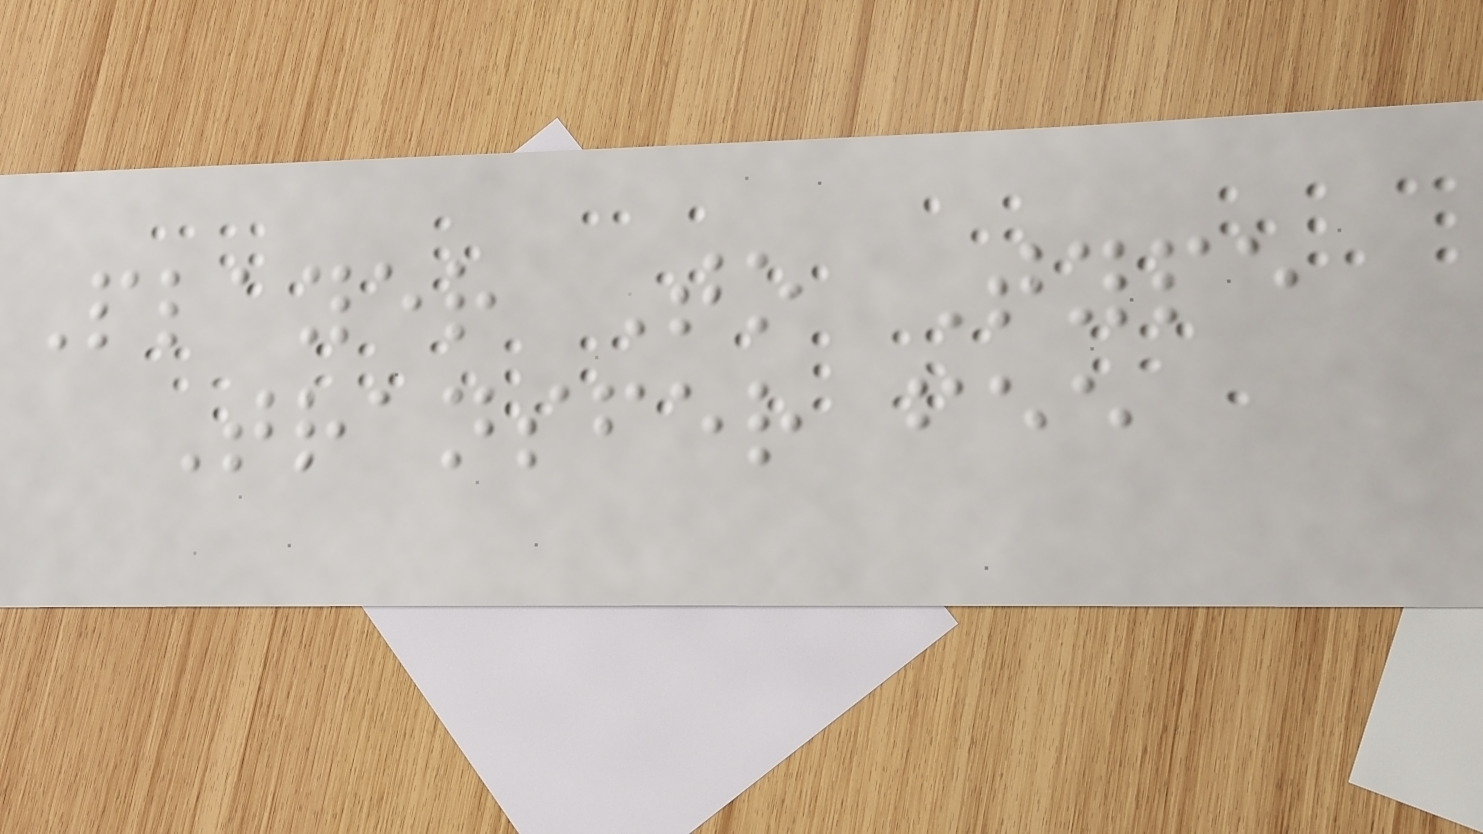Player To Type
Transfer fee
